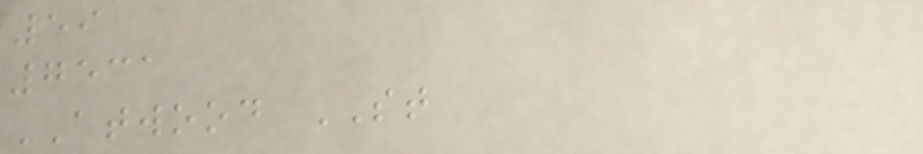59
7531
ATWOOD ST
